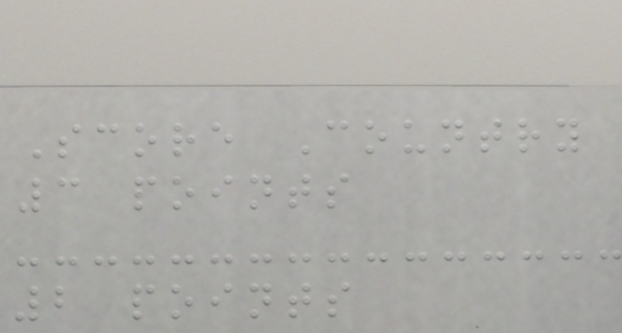Score Country
3 points
2 points
